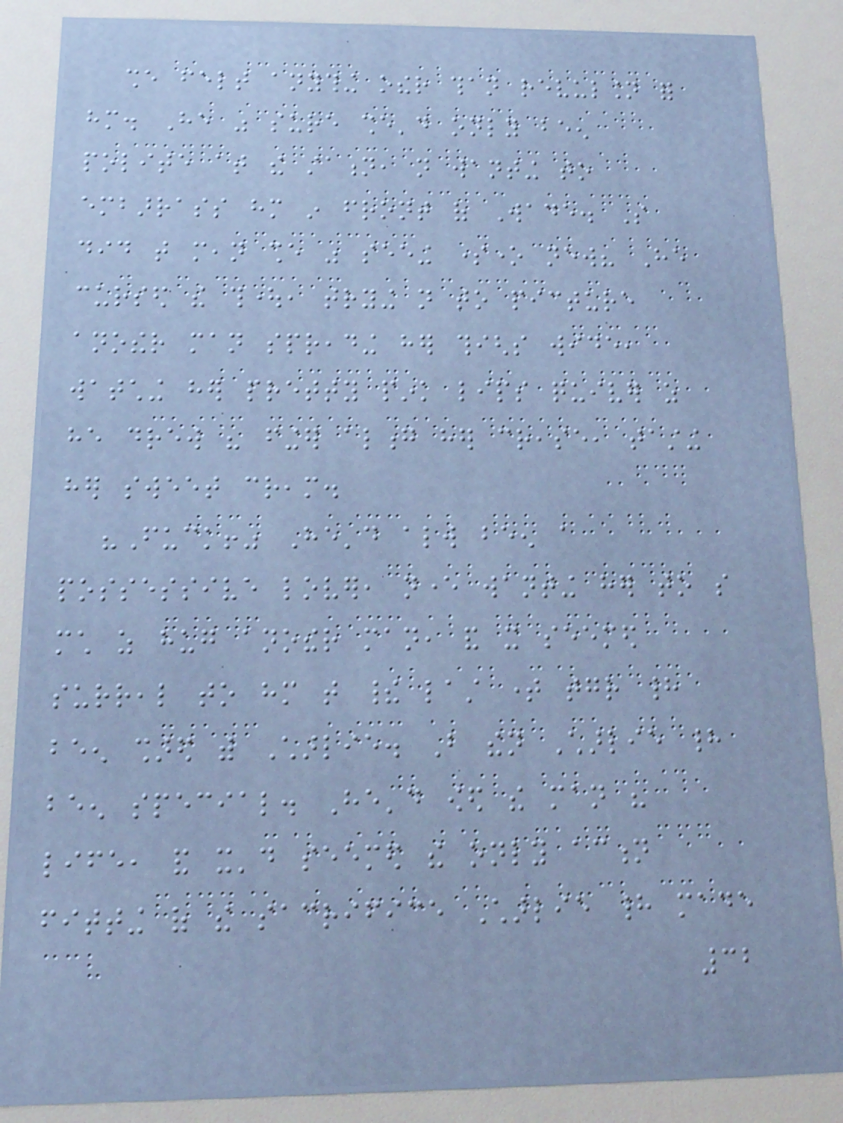she felt anything other than revulsion for
him. He was sure she'd only been
polite at the station, not wanting to
embarrass him in front of Wade. So
did that mean she was seeing someone new? He
cursed the thought, trying not to picture
another man spreading her thighs wide,
watching her pretty pink lips quiver as
he drew his finger along her crease, tasting
her sweet cream.
"Fuck!" He'd always been a
possessive lover, never wanting her to so
much as hug another man, and it seemed
surreal to him that their last time together had
been shared with Charlie. But then Charlie had
been special. He'd owed the man his
life, and it'd seemed the only action
fitting of the sacrifice Charlie had made
32
